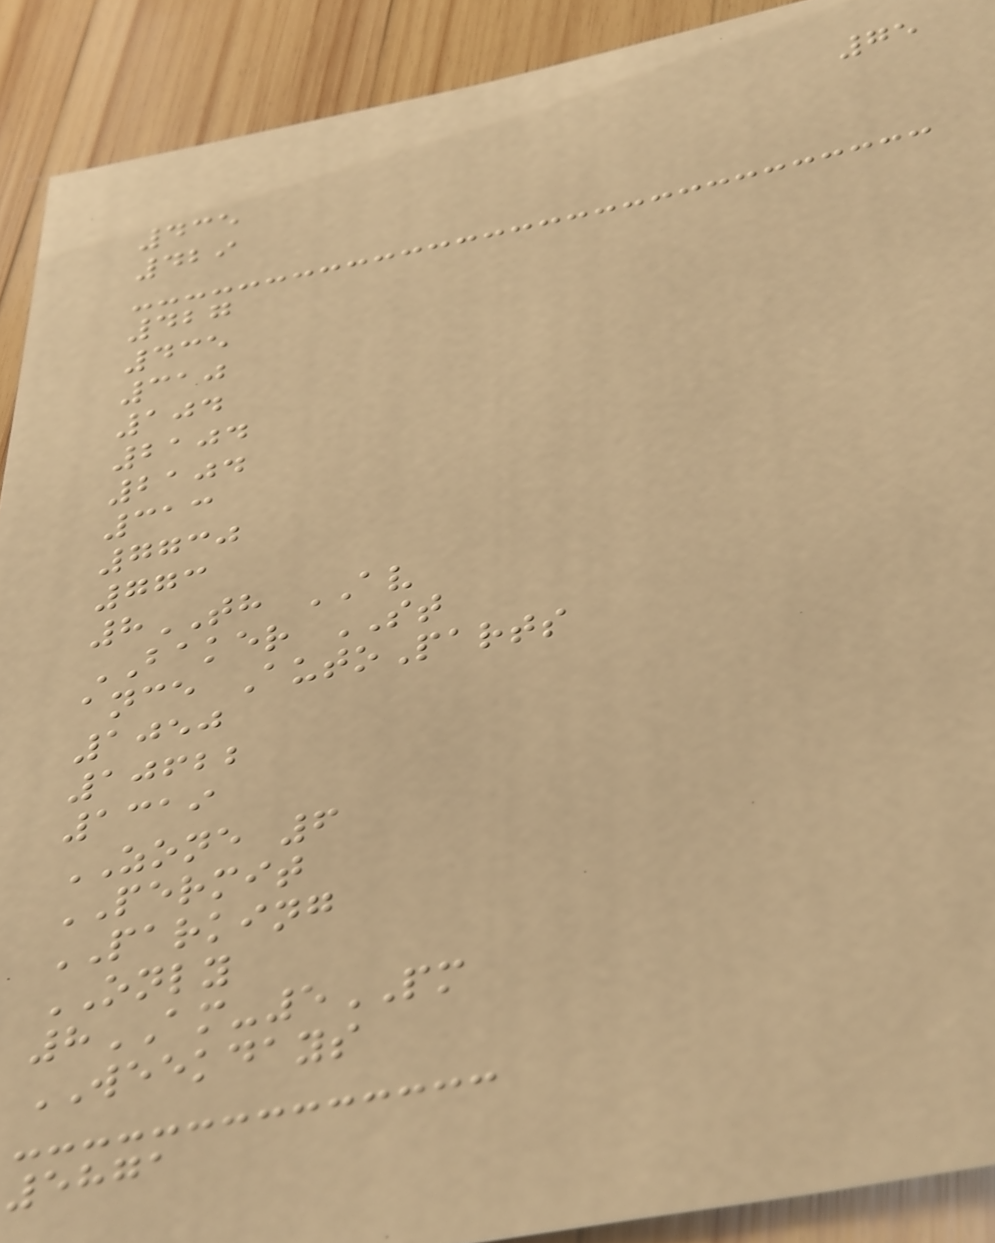75
435
429
427
435
310
104
2104
2104
313
7730
773
8TH AV
BAKER ST
ance AutoParts
1050
10622
1319
ZONE 6
PERMIT
PARKING
ONLY
8AM-5PM
WEEKDAYS
5871
